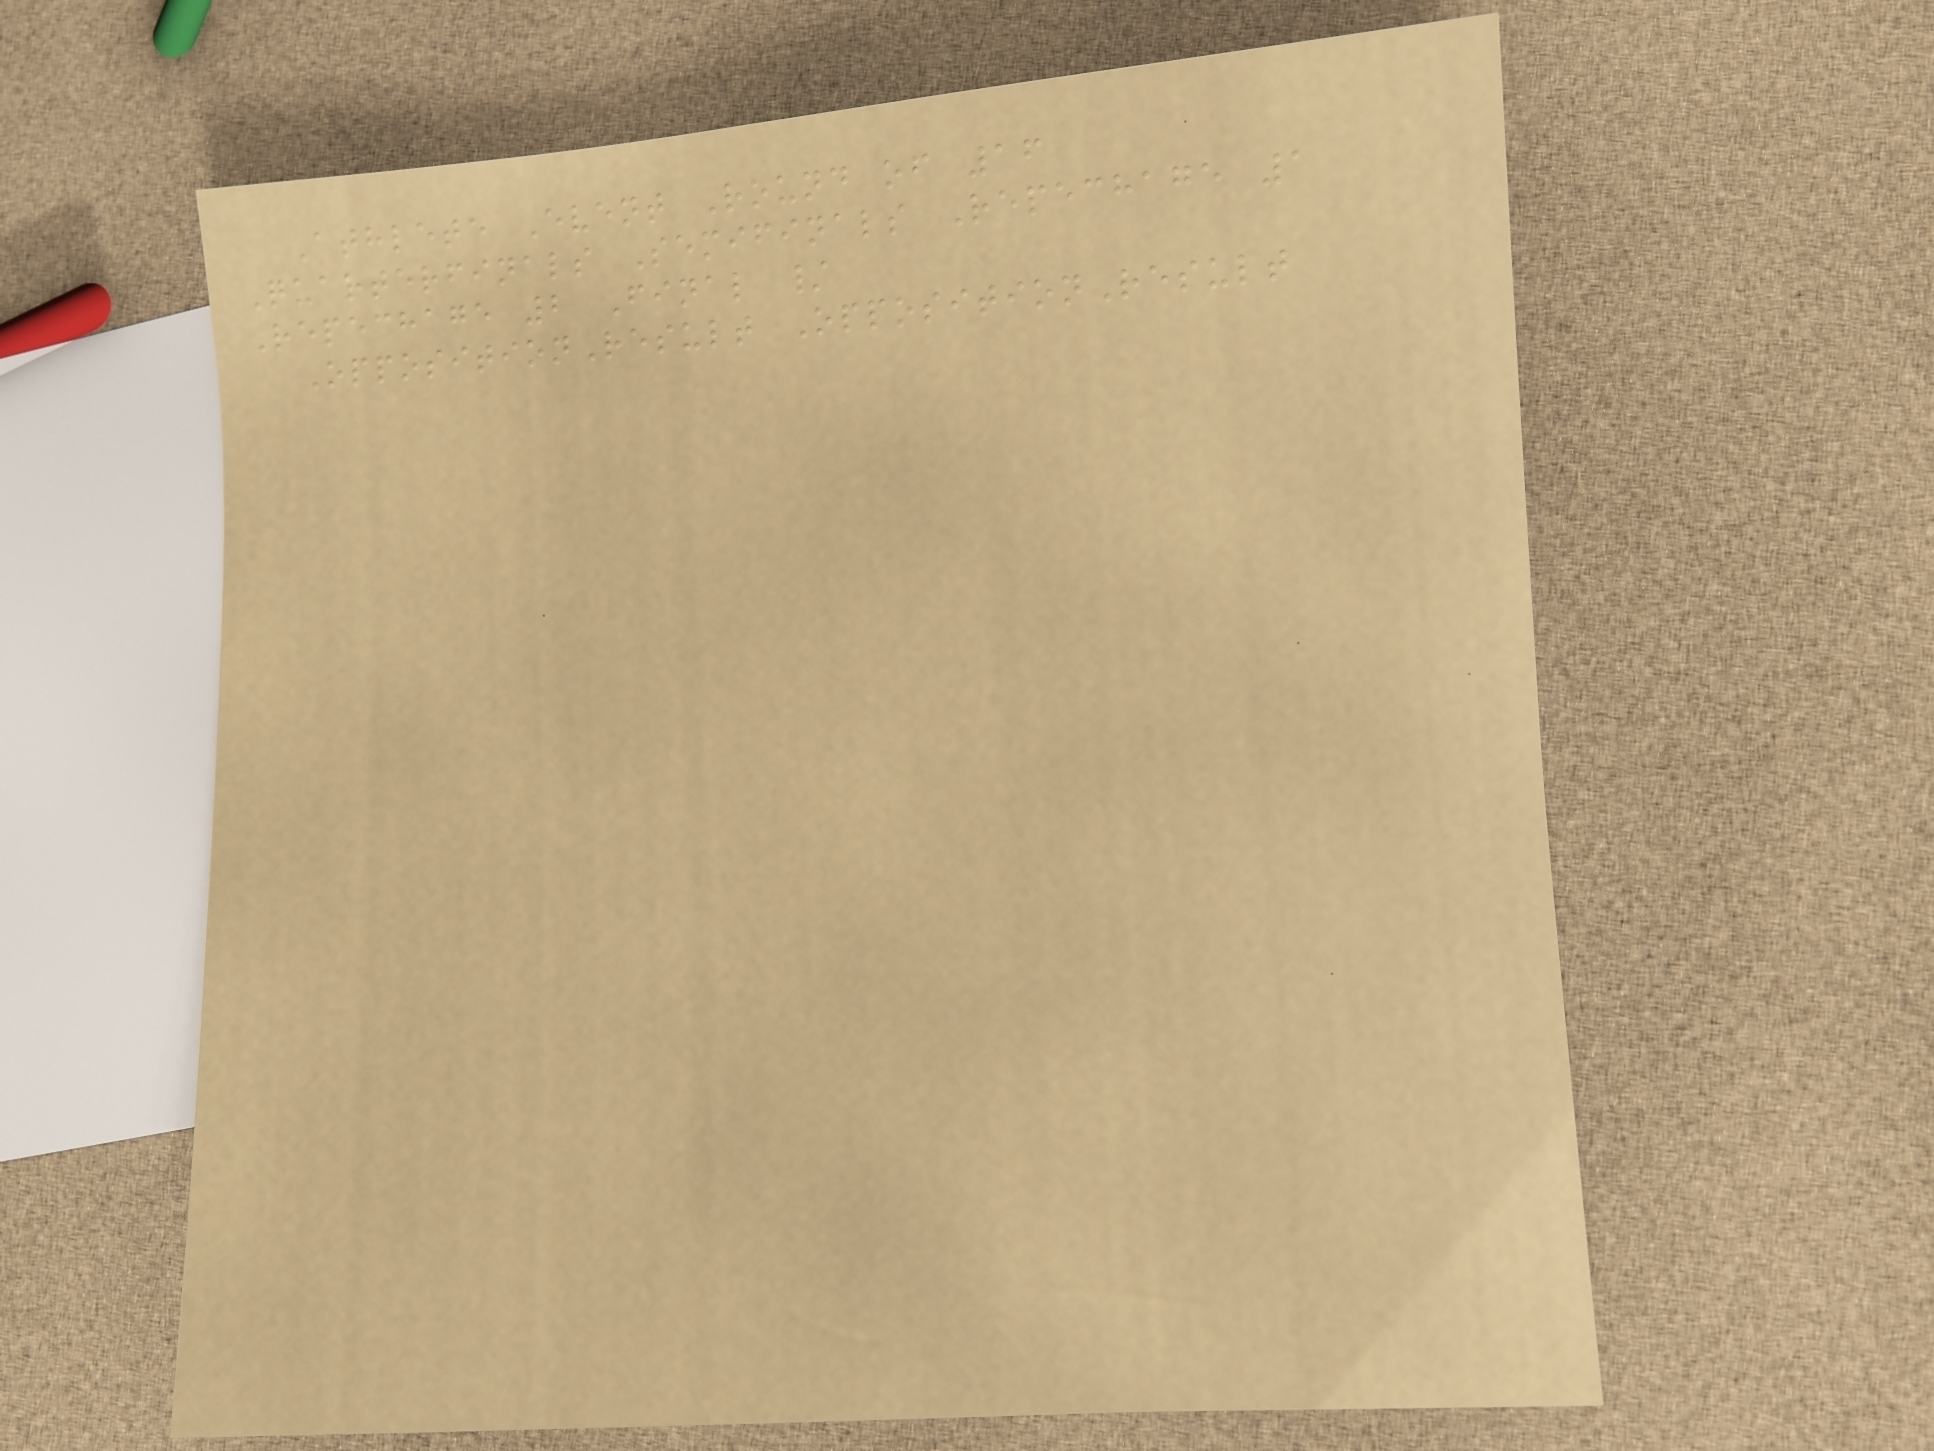Athlete Event Round of 16
Quarterfinals Semifinals Repechage 1
Repechage 2 Final /
OppositionResult OppositionResult
